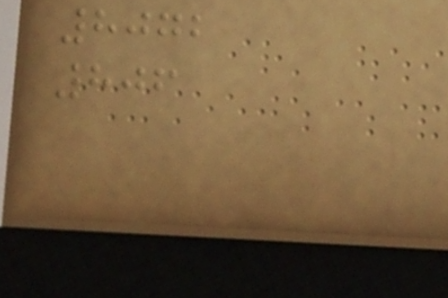8072
806
